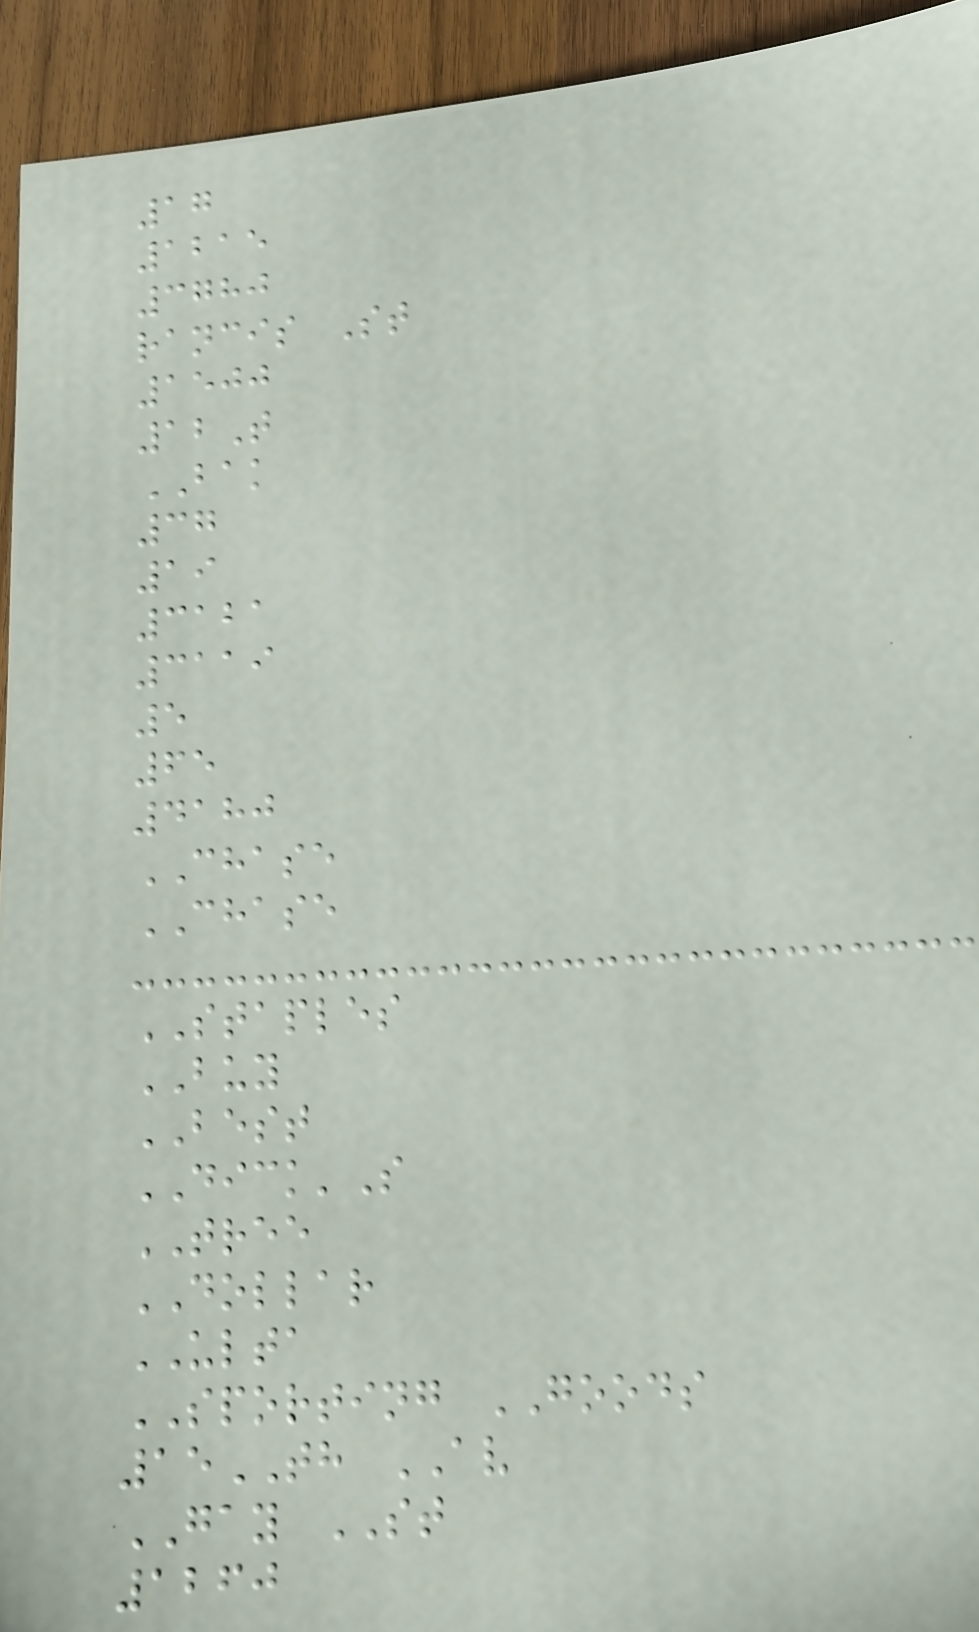17
1215
3780
rancis St
1500
12T
BAK
37
19
3121
3119
5
65
4180
CHASE
CHASE
STAPLES
BUY
BEST
DICK'S
TREE
DOLLAR
ULTA
SPORTING GOODS
15TH AV
GAY ST
1260
